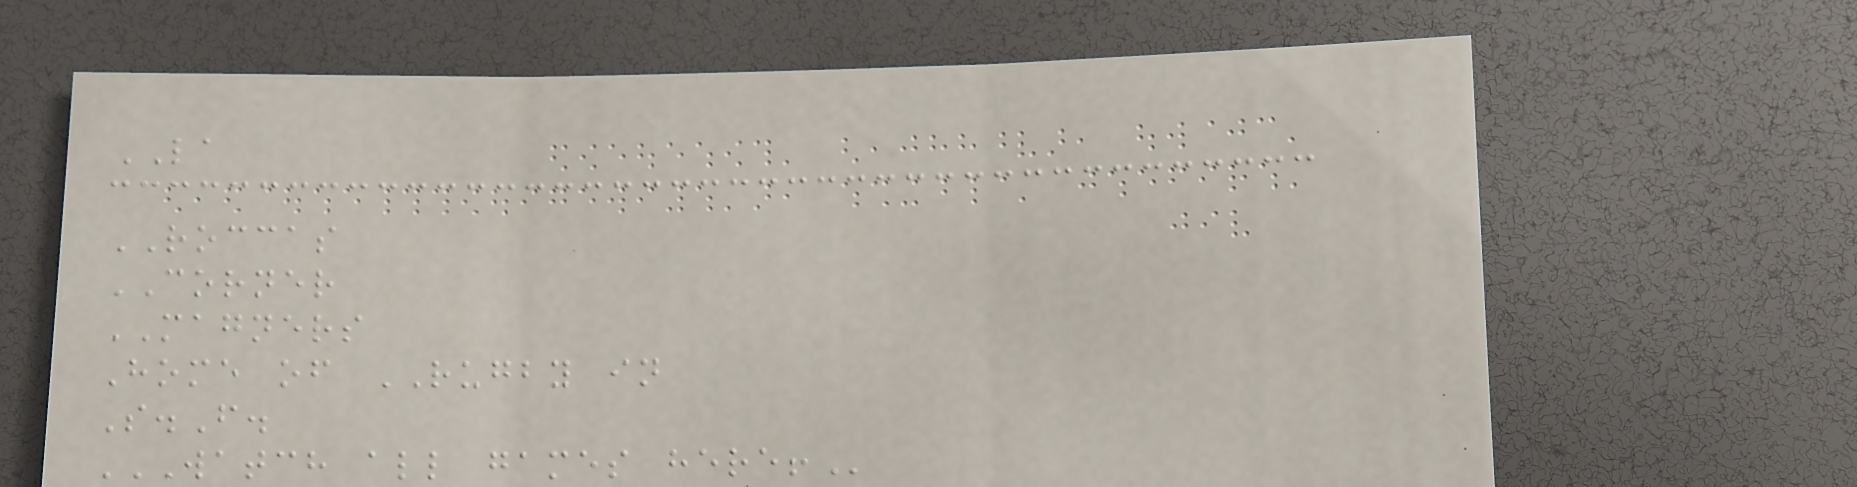LA
ROCCAS
CORNER
MAGNERS
Home of RUGBY in
S.F.
WATCH ALL GAMES HERE!
